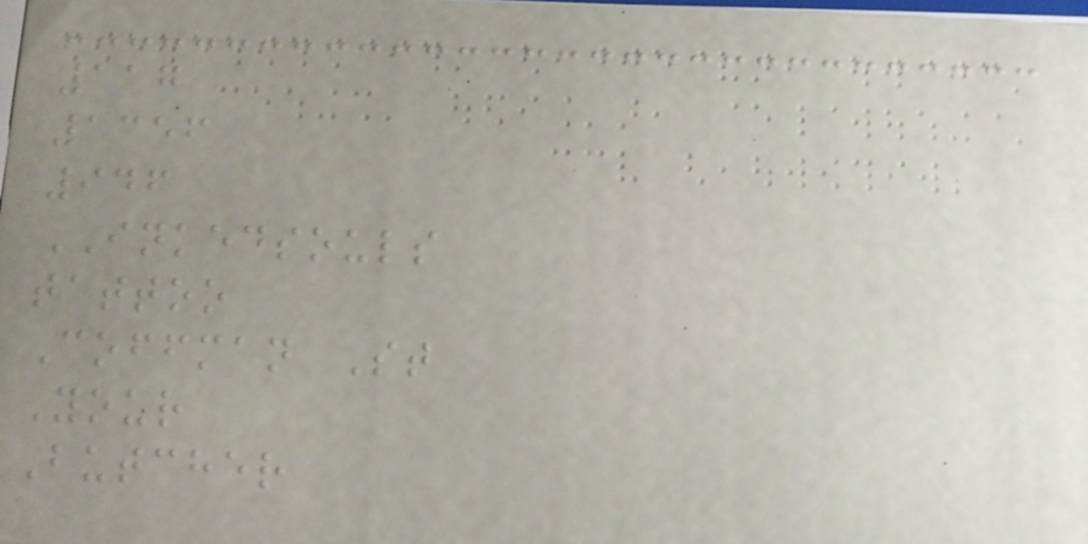117
1356
946
INKEDSOULS
tattoo
Coffman St
Your
Butcher
